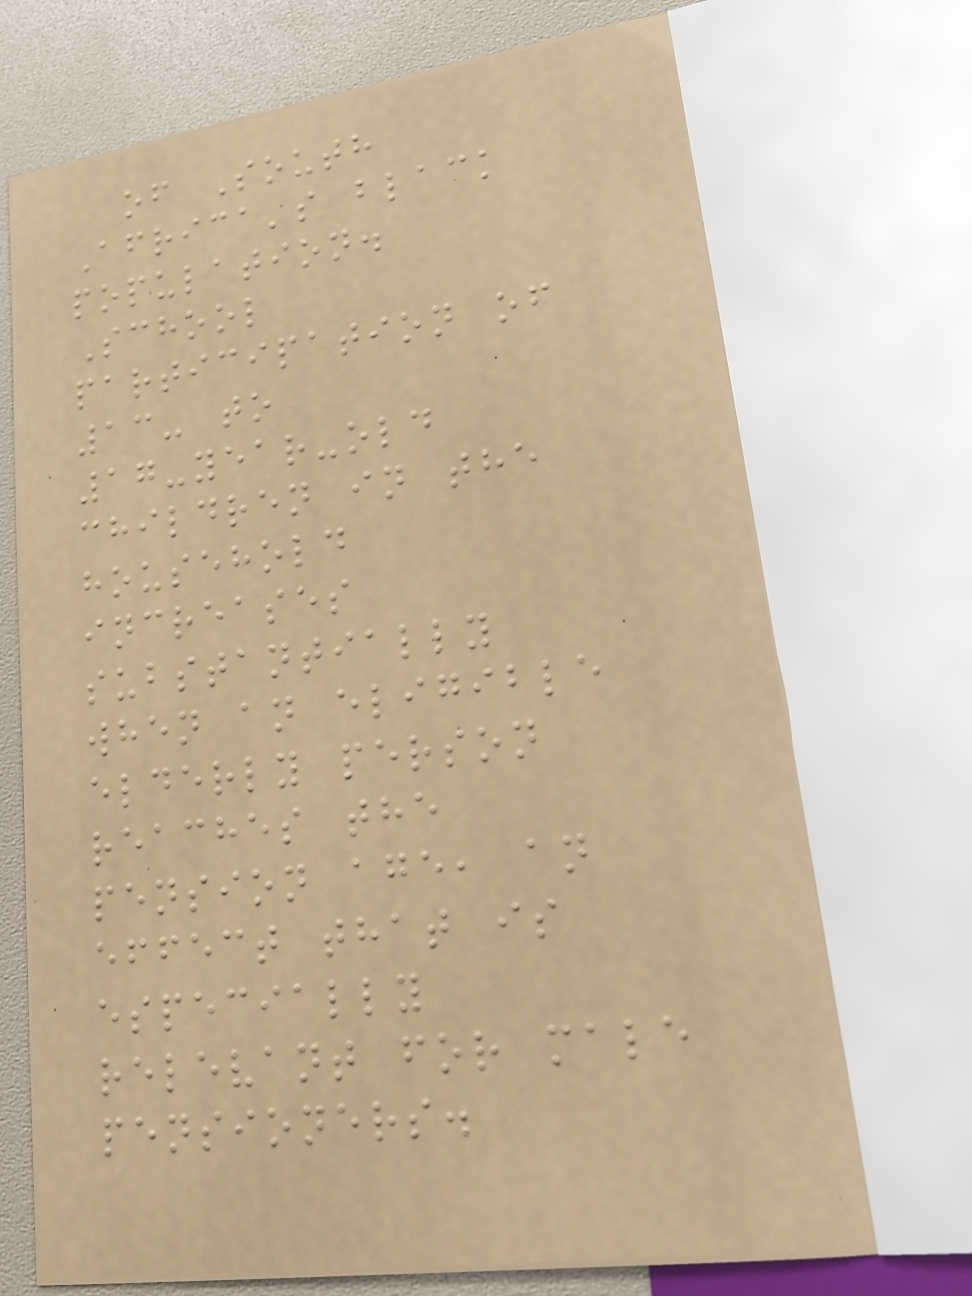of South
Africa's black
population.
School
participation of
13- to
17-year-old
children in the
household
increases
substantially
when an eligible
elderly person
reaches the
pension age, an
effect that is
especially
relevant for male
pensioners.
